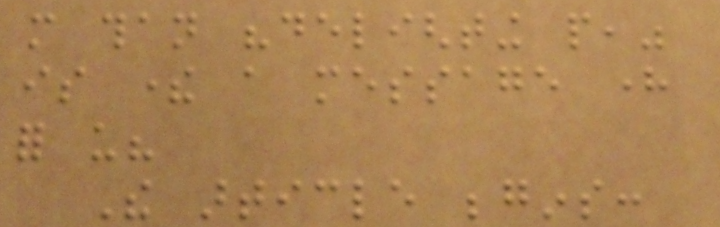more than "delighting people,"
is there a message here
for us?
The article begins:
